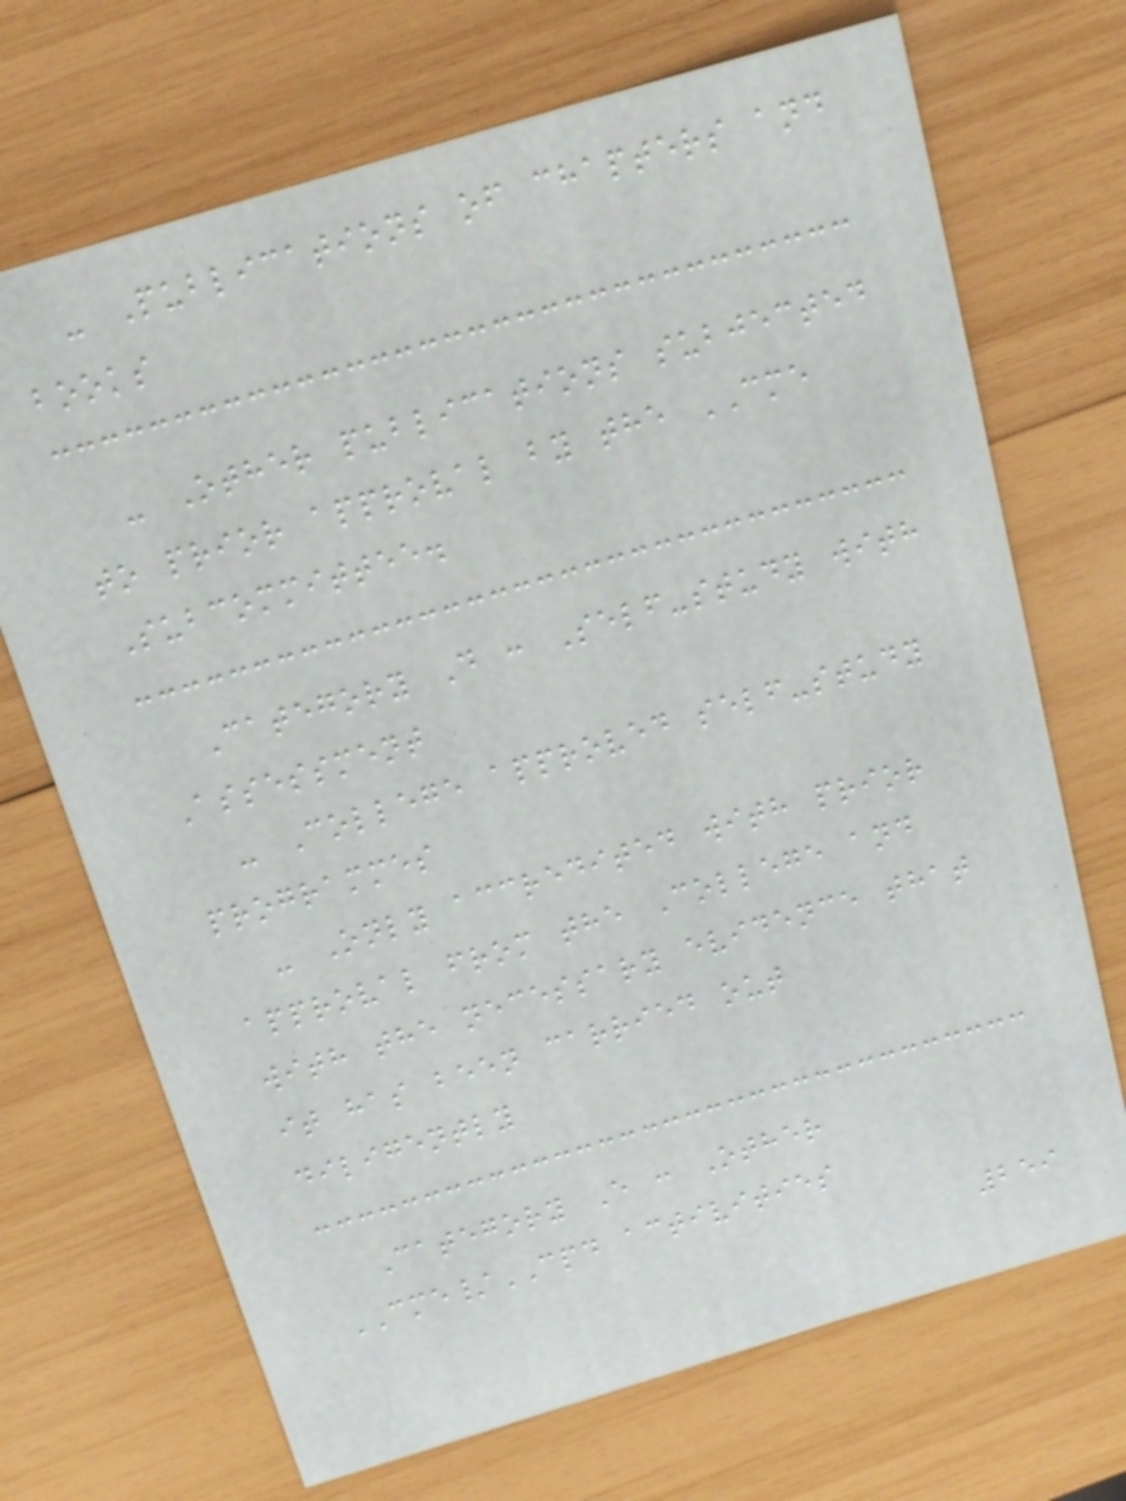- Publications of chapters and
books
- Other publications subjected
to prior approval by the CME
Subcommittee.
Category D : Self-study with
Assessment
- College approved self-study
programmes
- Only accredited with prior
approval from the College and
with the necessary evidence that
it has been carried out
diligently
Category E : Other
CME/CPD activities
259
